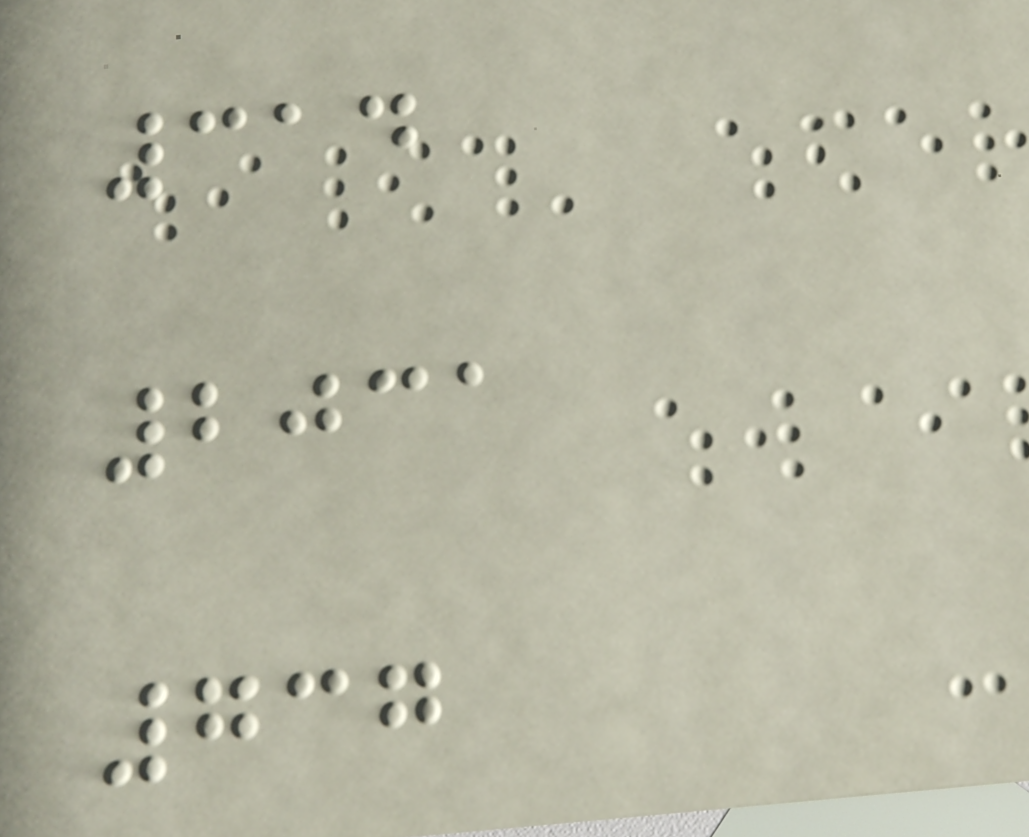314
2031
737
